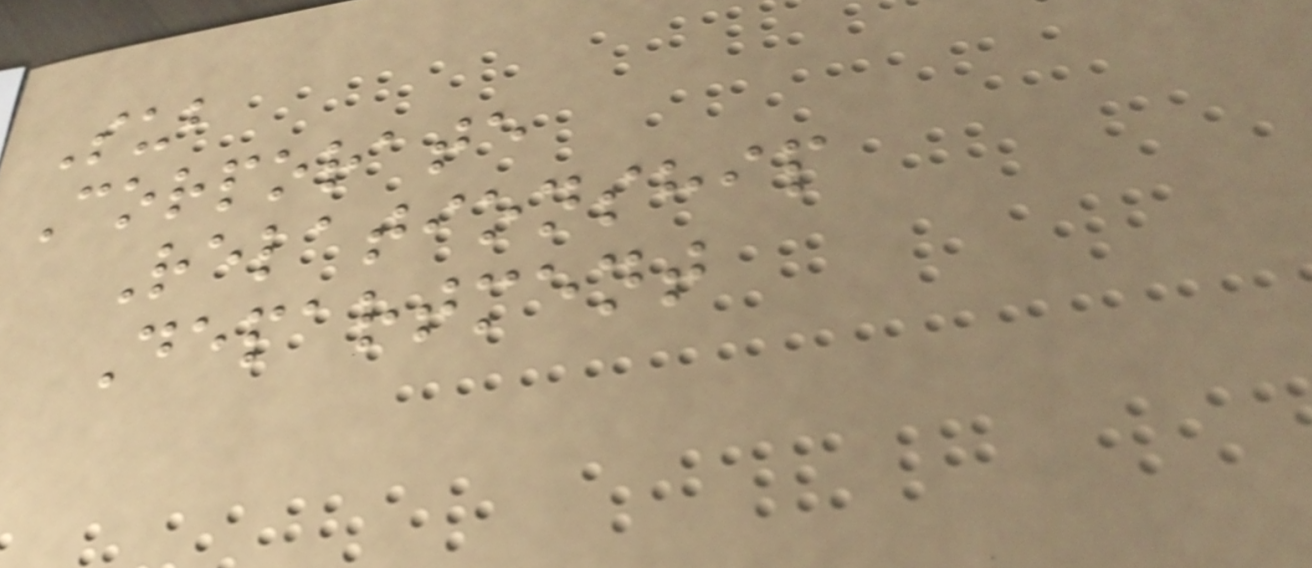Sub
Corporate
Relationship
Department
